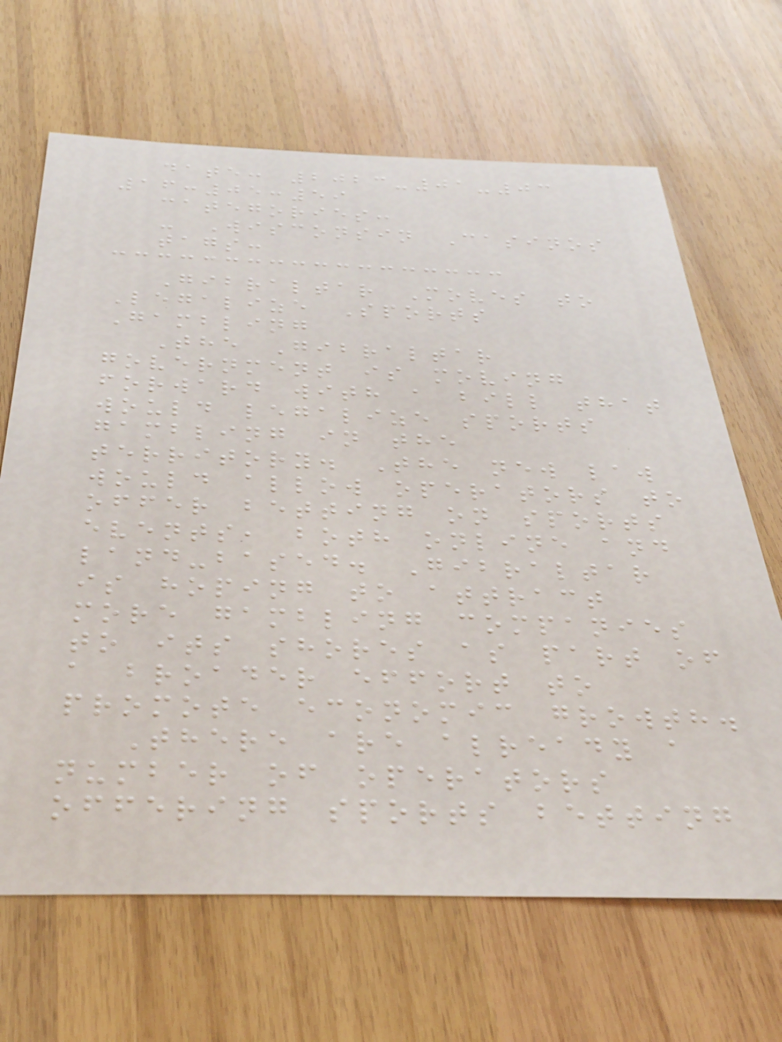date: 2023-01-03
16:05:59
categories:
- Wisconsin Casinos
tags:
Gibraltar Moves to
Legalize Sports
Gambling
The Gibraltar
government is moving
forward with a bill that
would legalize sports
gambling in the
territory. The new law
would allow operators to
offer betting on sports
events, both online and
land-based. Gibraltar
is hoping to attract
more gambling companies
to its shores as part of
a broader effort to
promote economic growth.
There are already a
number of operators
offering sports betting
